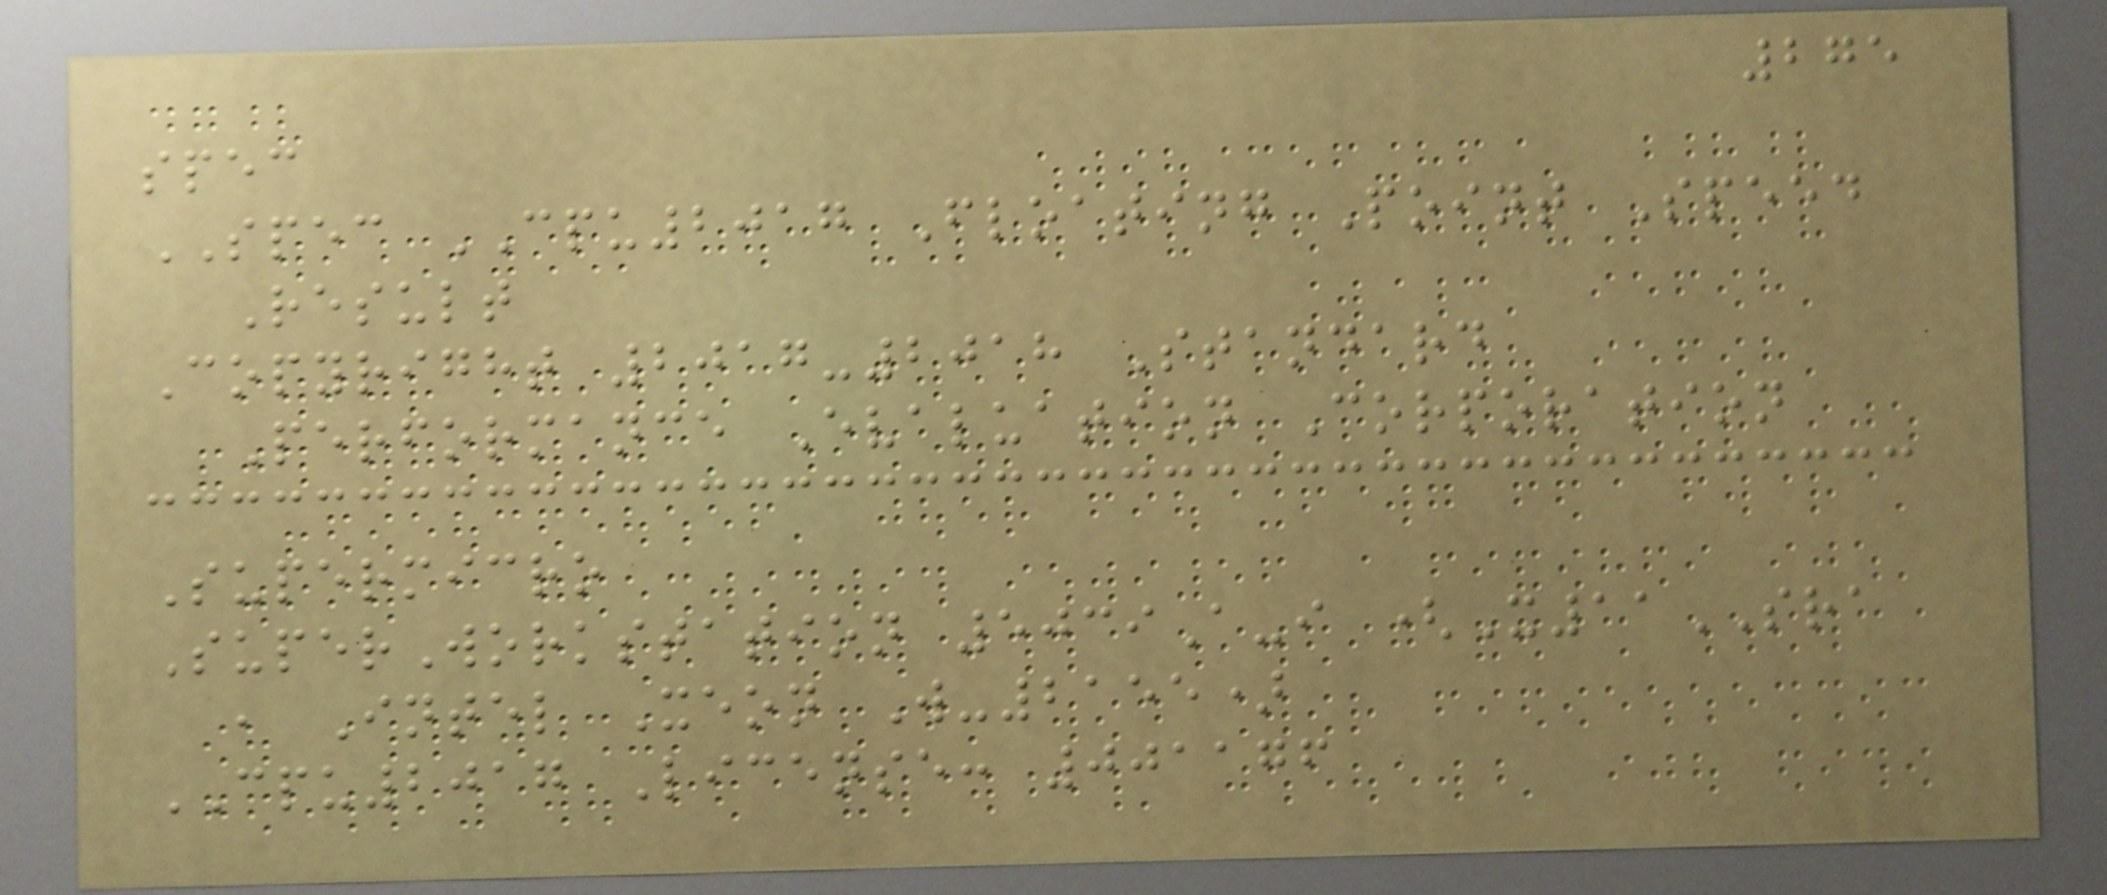275
spec
SPEC CPU2017 Floating Point Speed
Result
Copyright 2017-2018 Standard
Performance Evaluation Corporation
Supermicro
SuperWorkstation 5039A-i (X11SRA
, Intel Xeon W-2155)
CPU2017 License: 001176
